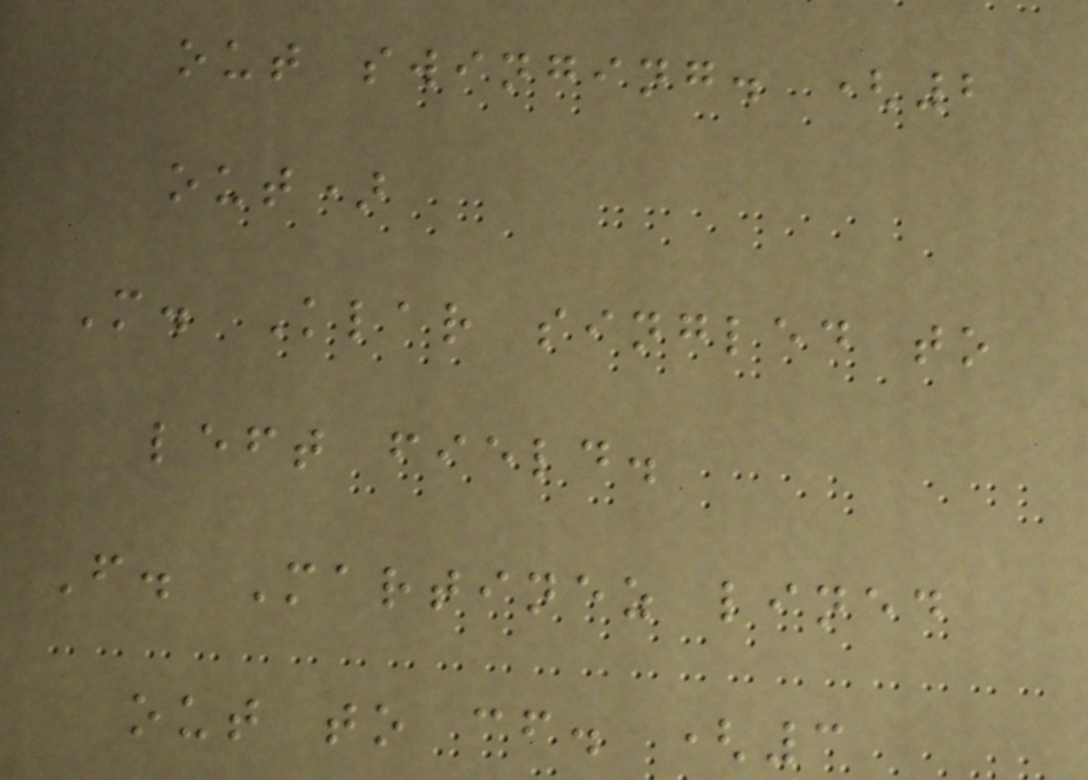out swinging. (2
out)
M. Klar singled to
left field.
F. Martinez lined
out to cf. (3
